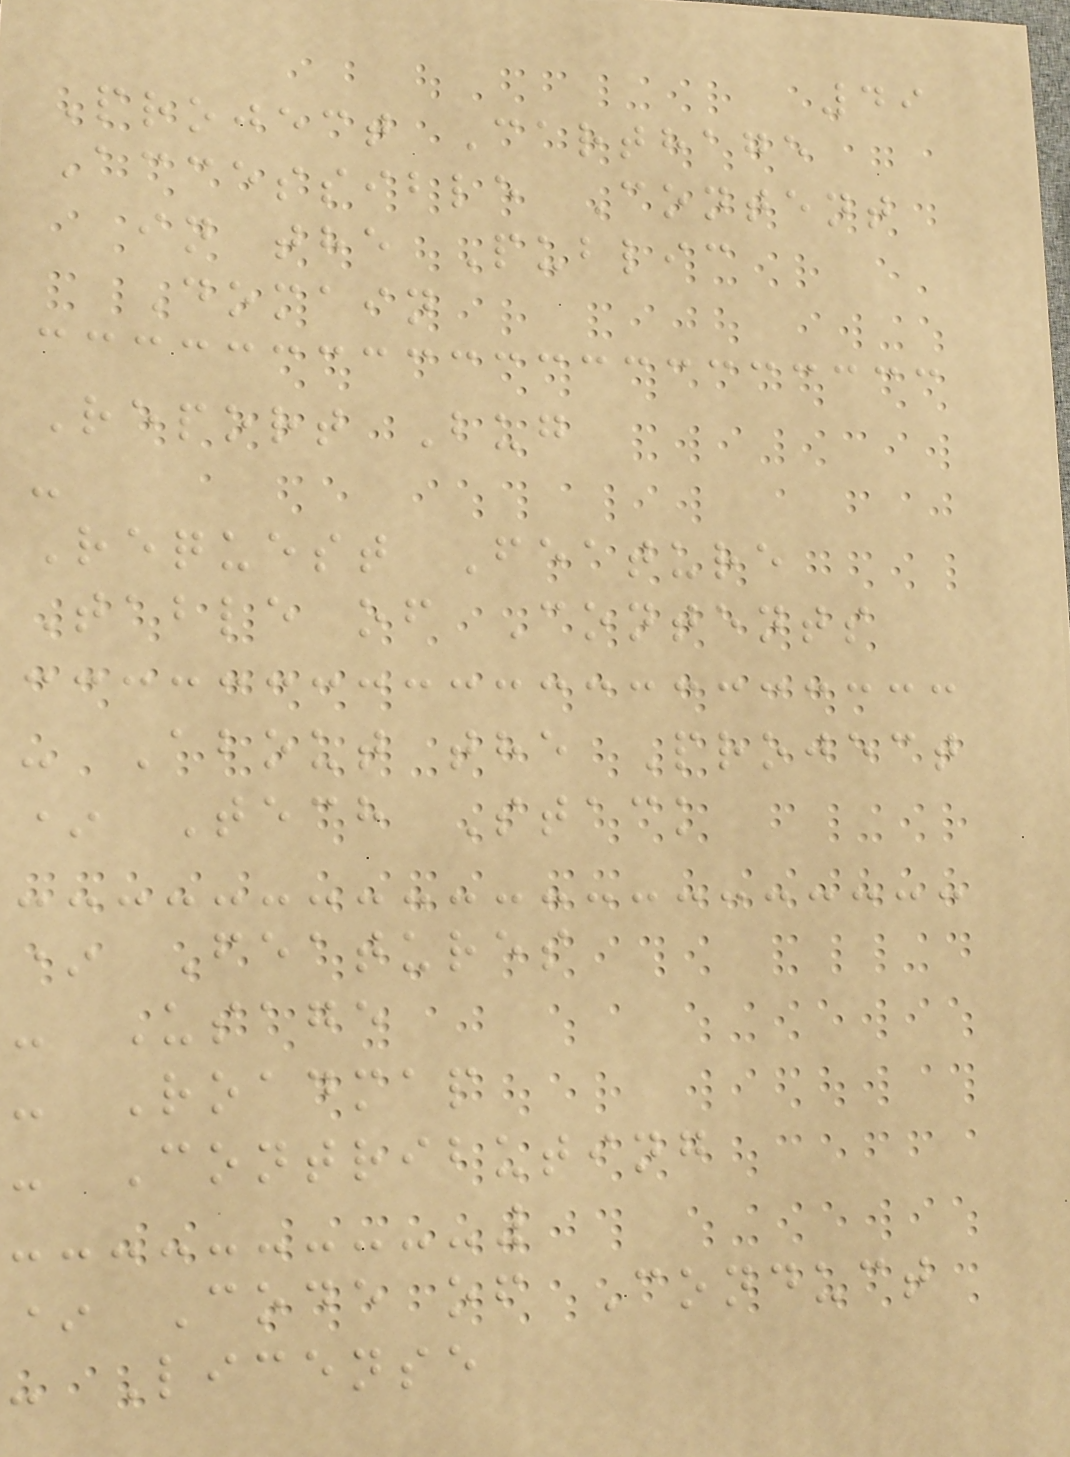49
Project Carthage
Accessible Content
in the Public
Domain
Report Bug
-
Request Feature
Table of Contents
- About the Project
* Tech Stack
* Features
- Usage
- Roadmap
- Contributing
* Code of Conduct
- License
